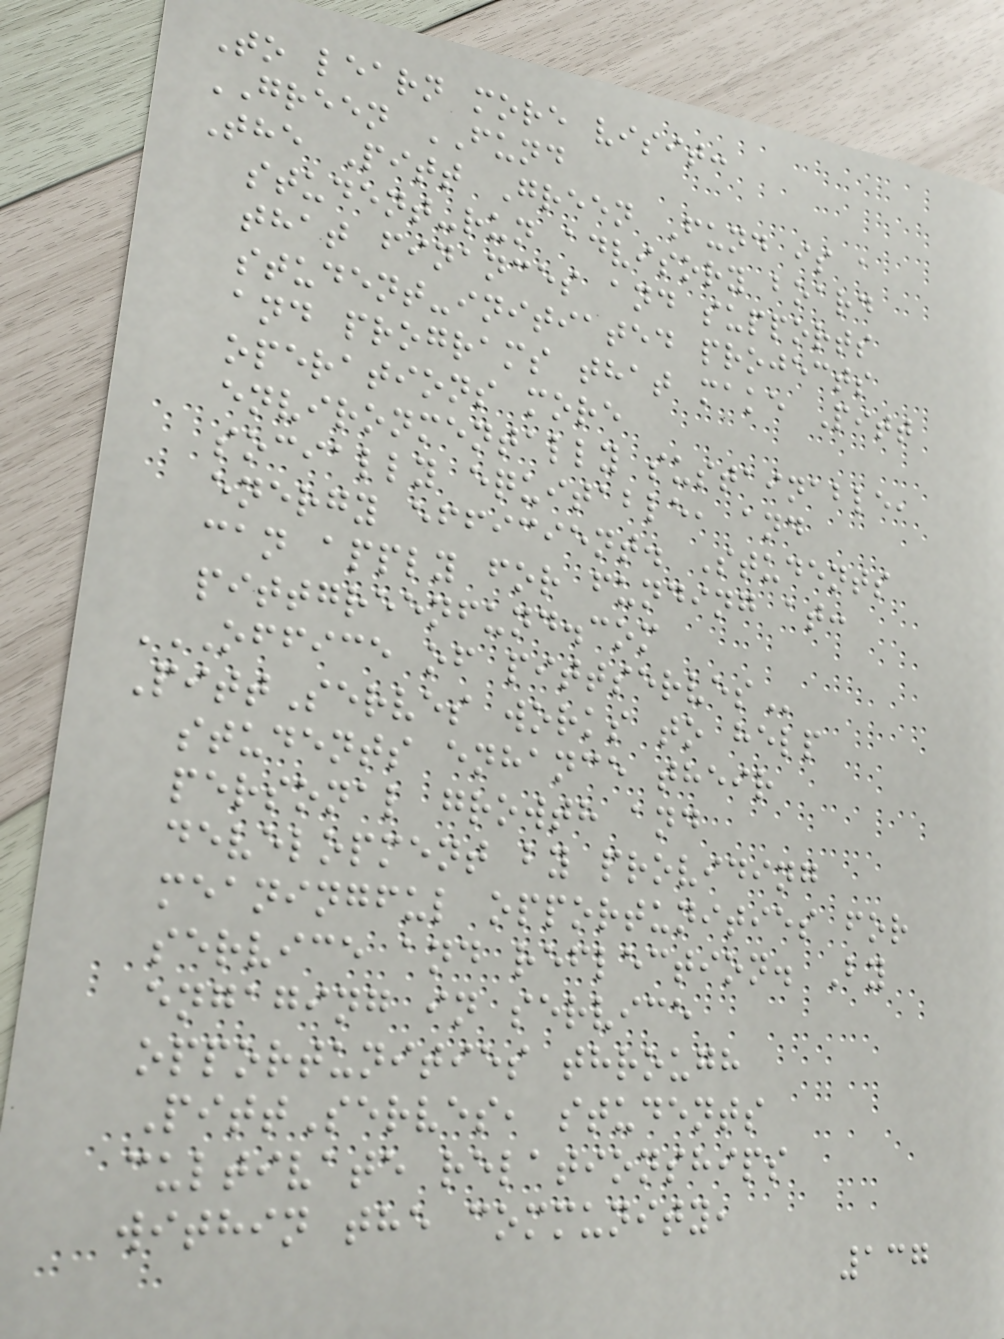To learn more visit:
GREEN FUND
The Pitt Green Fund is a
student-run advisory board
that finances and supports
student-initiated projects
and programs that make Pitt
operations more
environmentally sustainable,
socially equitable, and
energy efficient. Students
can apply for funding at:
pittgreenfund.com
OFFICE OF PITTSERVES
PittServes works to help
students enhance their
personal growth and
development by providing
meaningful opportunities for
service and reflection. By
engaging in service
opportunities through
PittServes, students
cultivate relationships
within the community,
137
